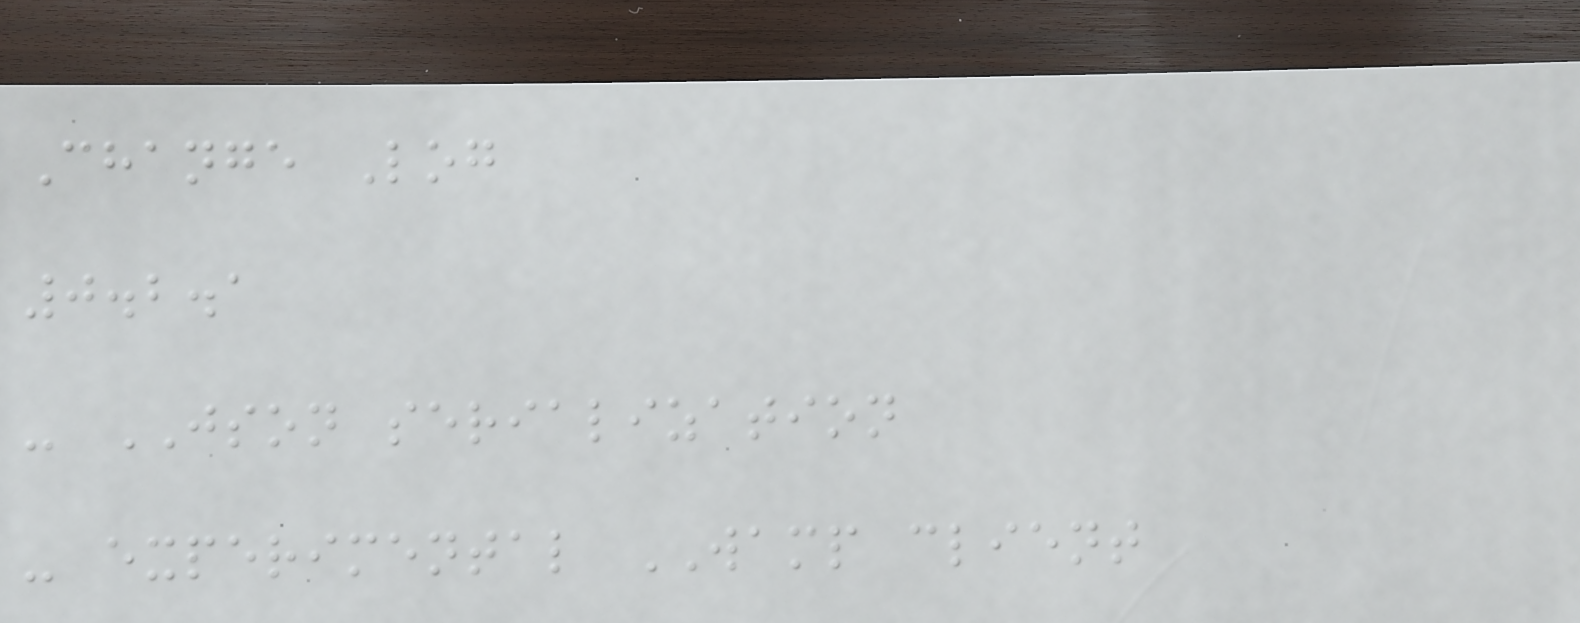Change Log
0.2.1
- JSON serialization
- experimental WAMP client
